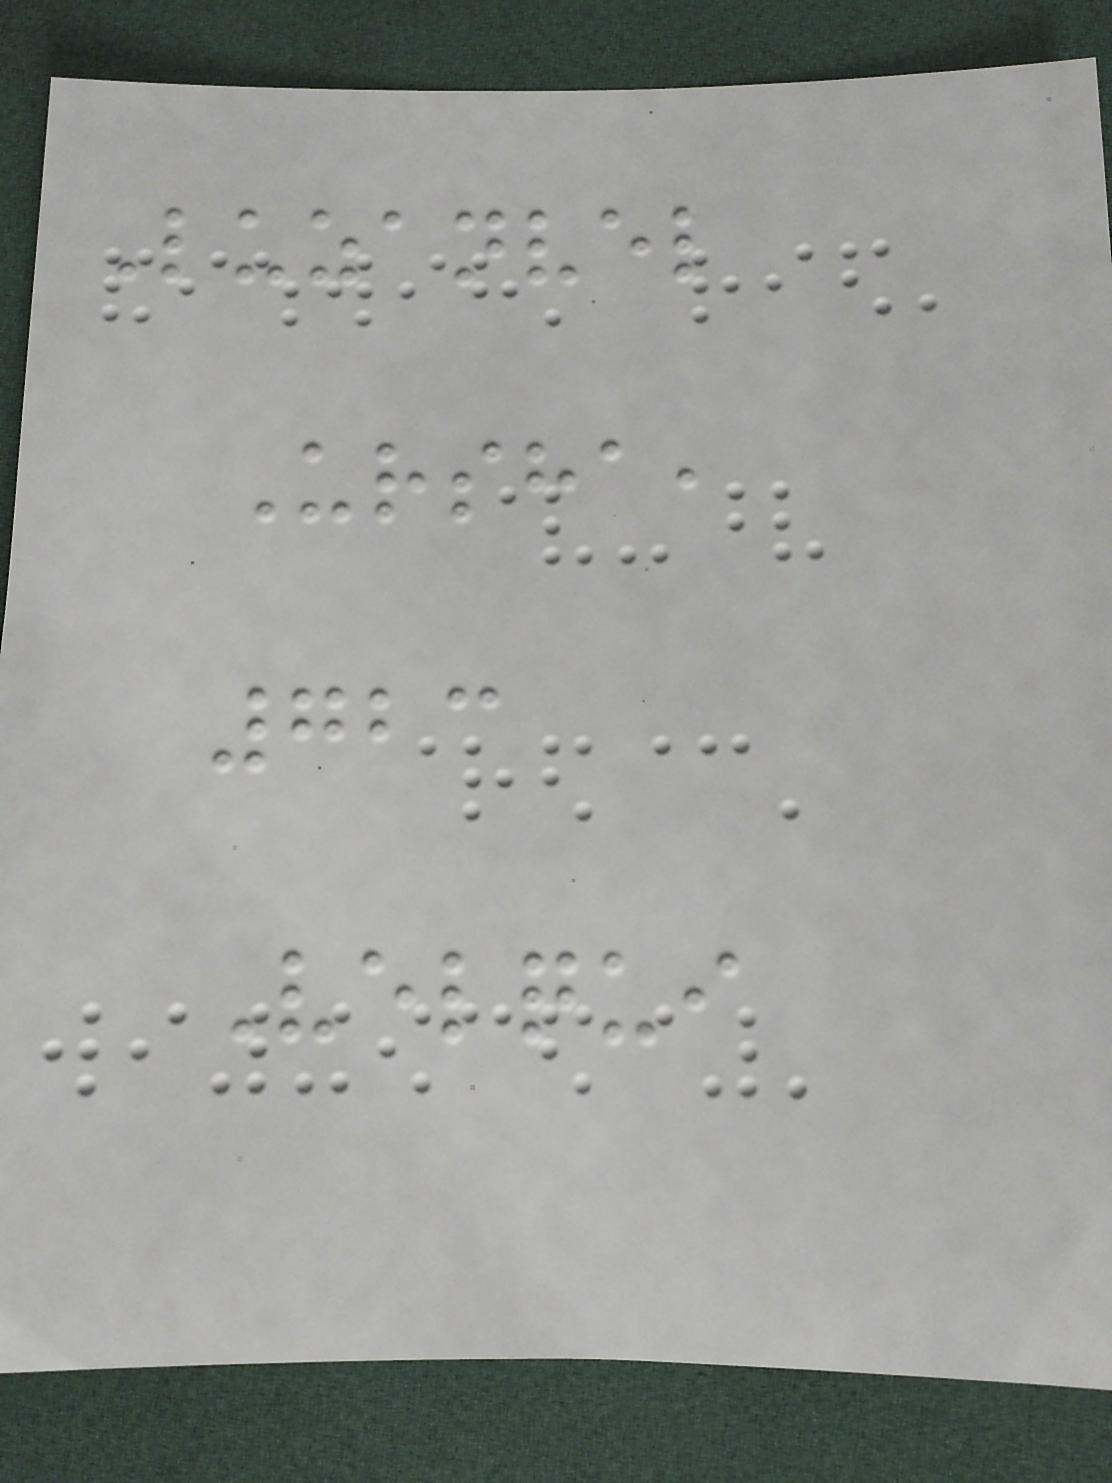Luzanvel
Ursha,
723
Velqui
